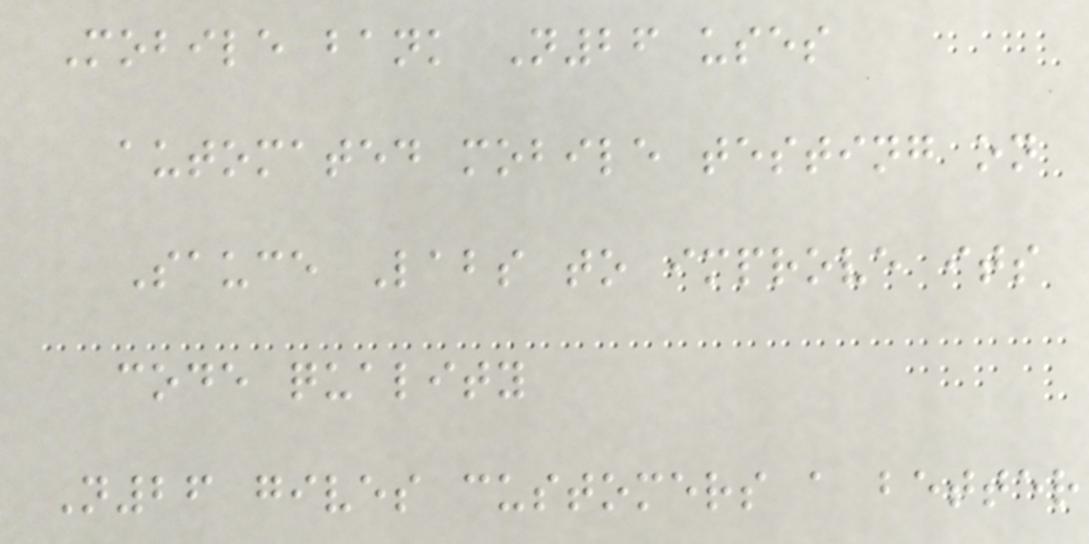Mobile bank N26 uses
automated mobile testing on
Sauce Labs to improve its
code quality
N26 gives customers a better
